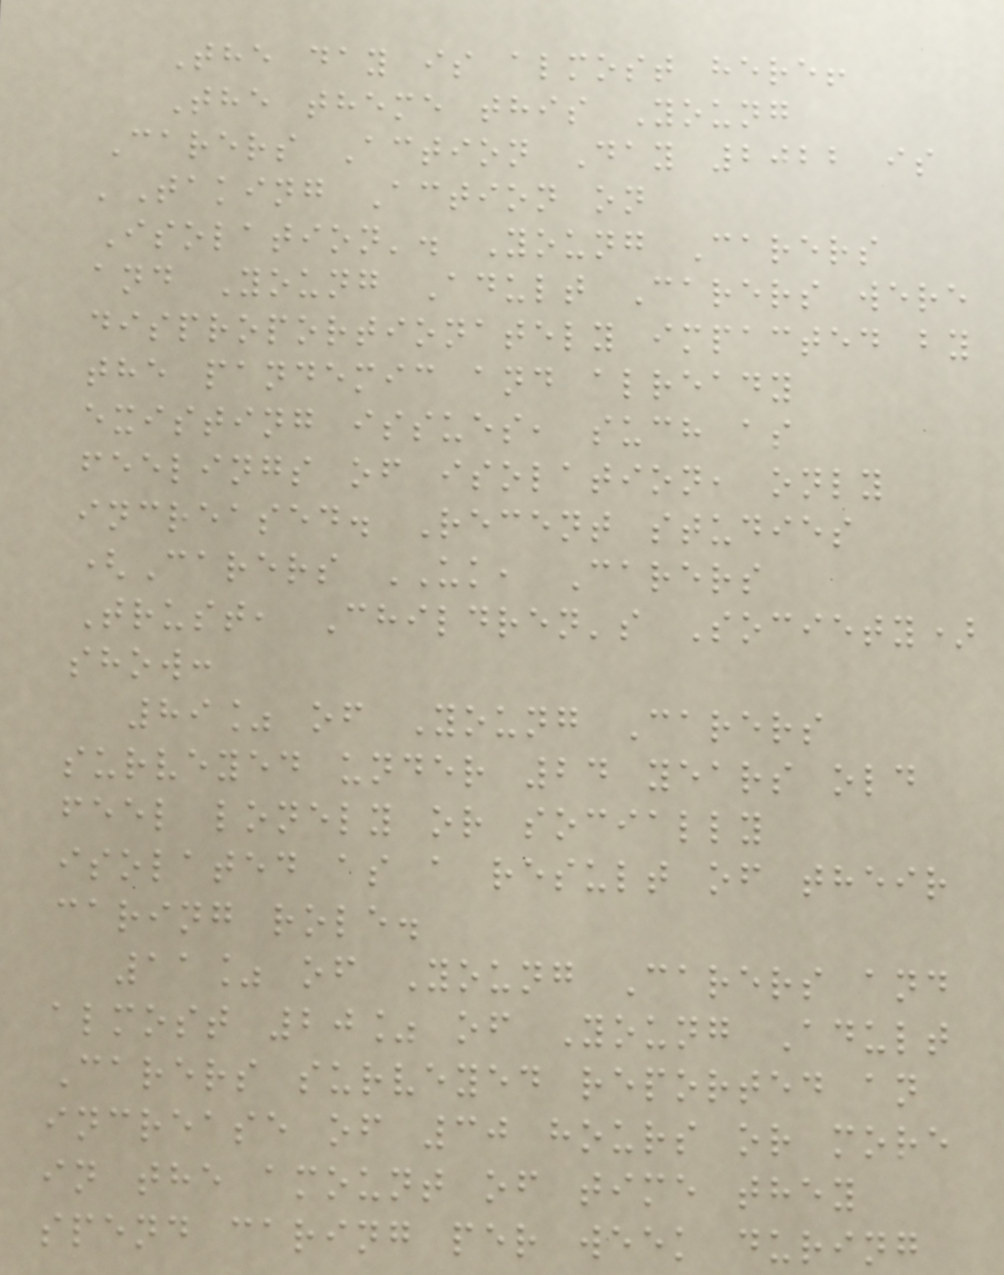The day is almost here!
The theme this Young
Carers Action Day 2022 is
'Taking Action on
Isolation'. Young Carers
and Young Adult Carers were
disproportionately impacted by
the pandemic and already
existing issues, such as
feelings of isolation, only
increased. Recent studies
(Carers UK, Carers
Trust, Children's Society)
show:
89% of Young Carers
surveyed under 24 years old
feel lonely or socially
isolated as a result of their
caring role.
11% of Young Carers and
almost 20% of Young Adult
Carers surveyed reported an
increase of 30 hours or more
in the amount of time they
spend caring per week during
